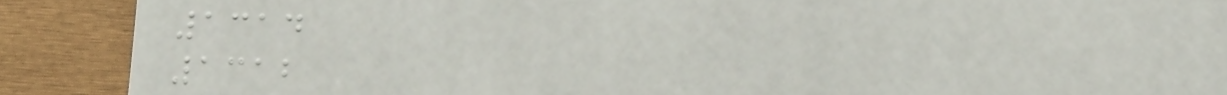1314
1312
